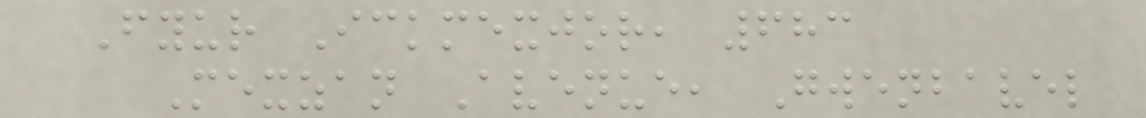Fyur Ickmexjor, 683
Mexzan Avenue, Gwenbavel
